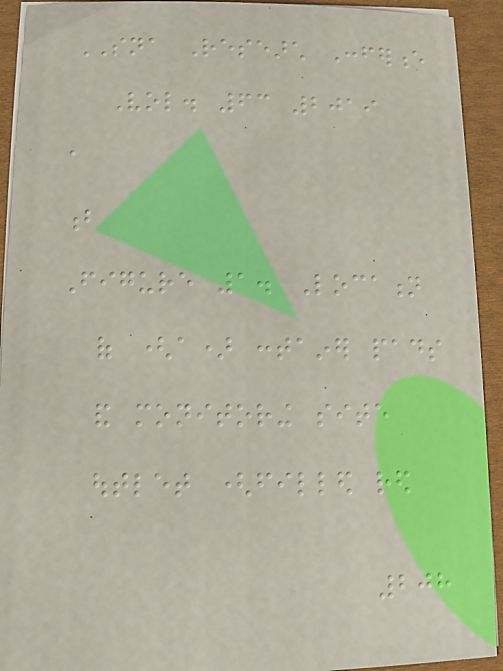SNA Research Conference
Vol. 63 2019
a
b
Figure 1. Location
of (a) container pads
and monitoring site
outlet (filled red
208
